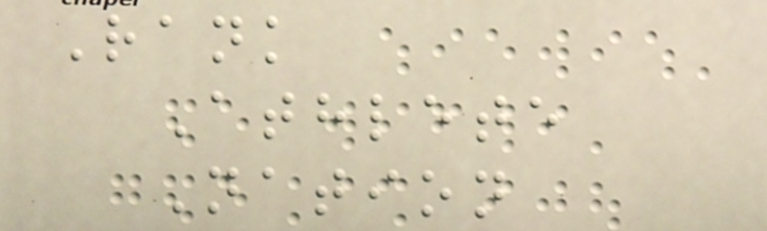Rank
Athlete
Nation
